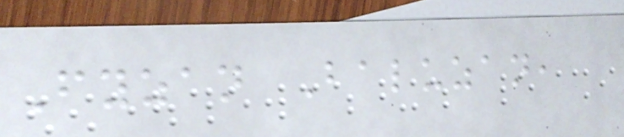Fyzan Baluzan,
